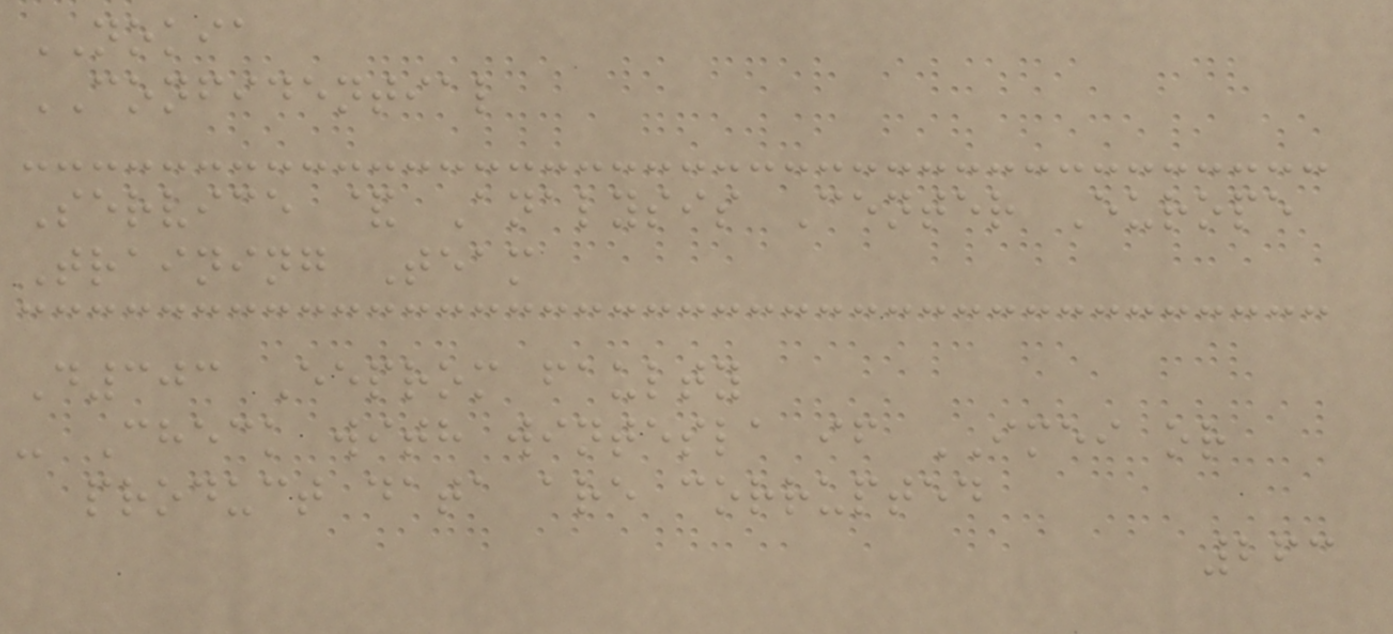NOKIA
CONFIDENTIAL
Service & Analysis Center Europe
Training Team
D303 Eeprom faulty
- Check with wintesla if IMEI or
product data are corrupted
263
